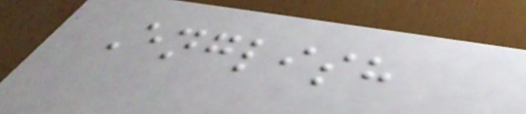English
